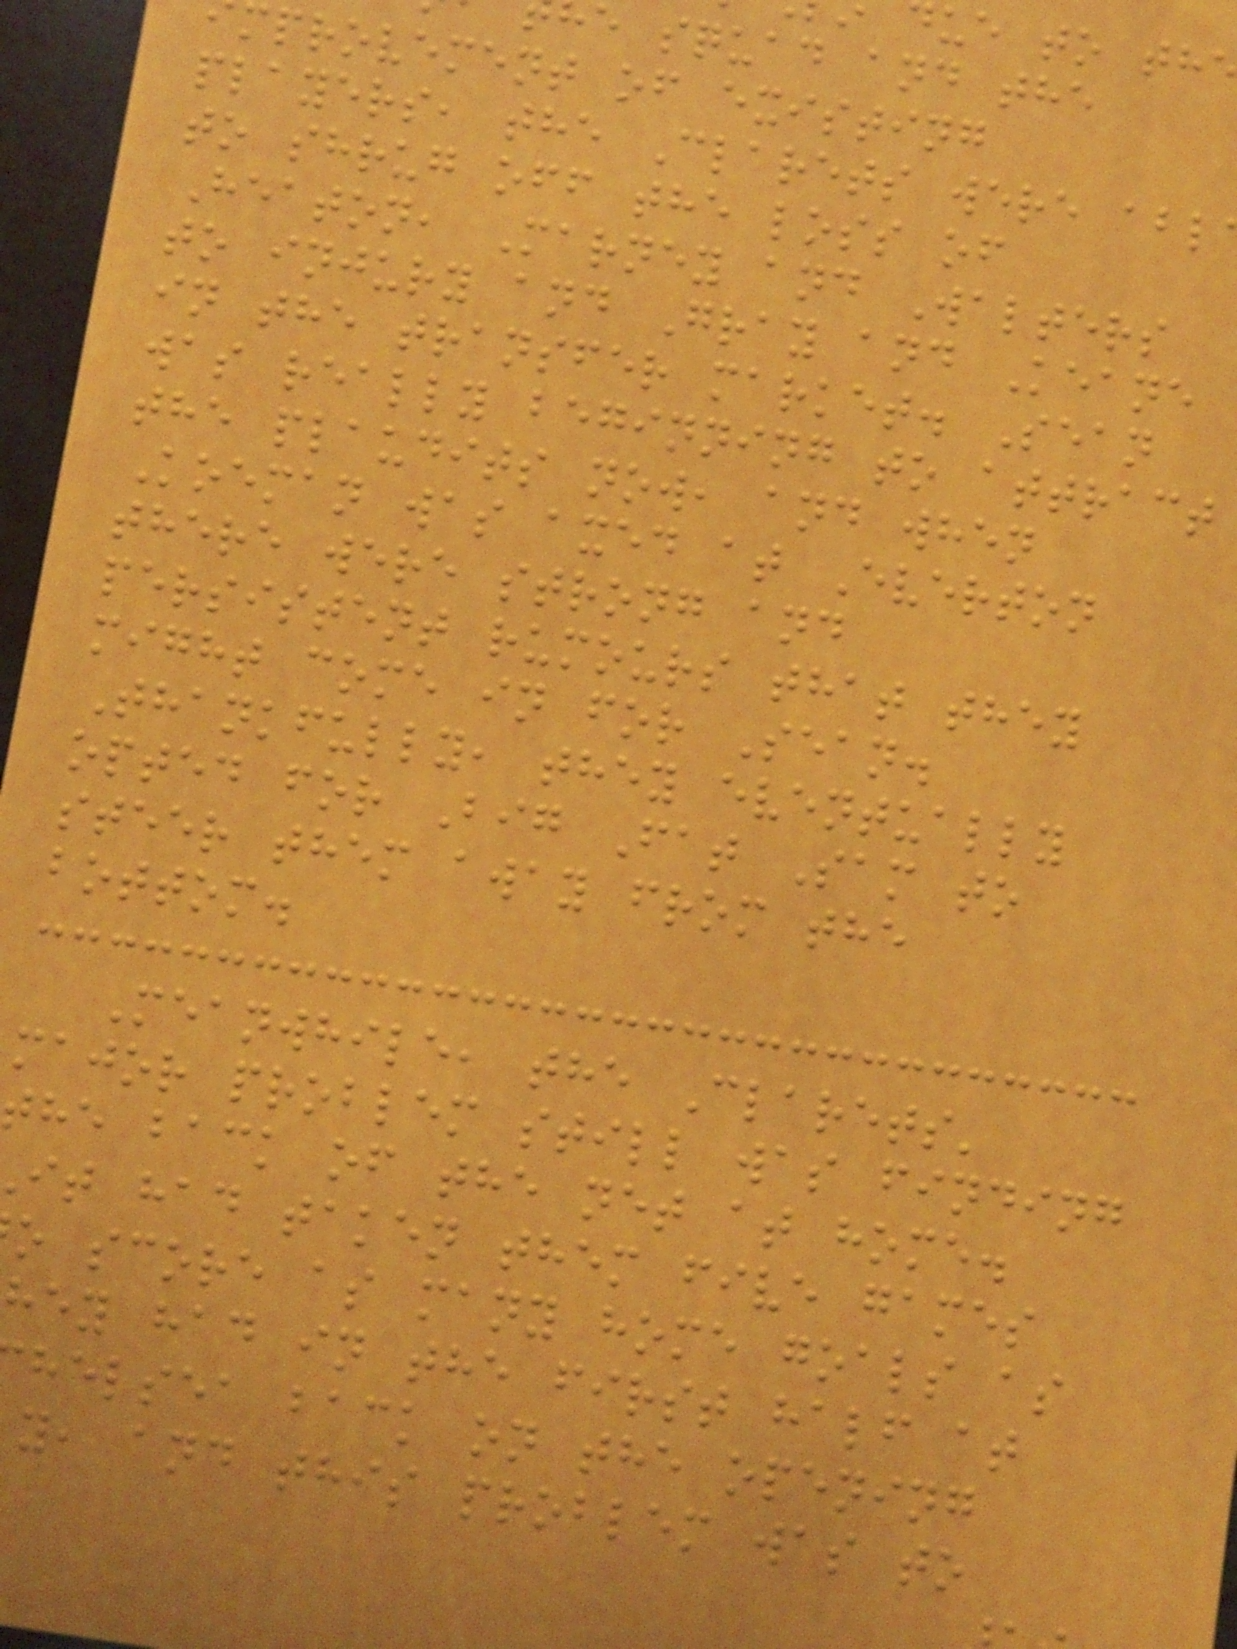ue to th
e squad and the
mprovement of existing
players, the Clarets were abl
to shrug off the loss of
Heaton, Marney and Walters
to injury and Gray and Keane
in the transfer market. Sean
was really beginning to attract
the plaudits now, and when
Koeman was axed at Everton
there were strong and
persistent rumours that they
might come in for Sean.
Thankfully, they eventually
opted for Big Fat Sam to
steer them away from the
bottom.
Meanwhile, the Clarets'
major problem still was finding
the back of the net at home.
it had taken them five games
o score as many home goals as
hey had in the first half at
helsea back on the opening
y, and this problem was to
